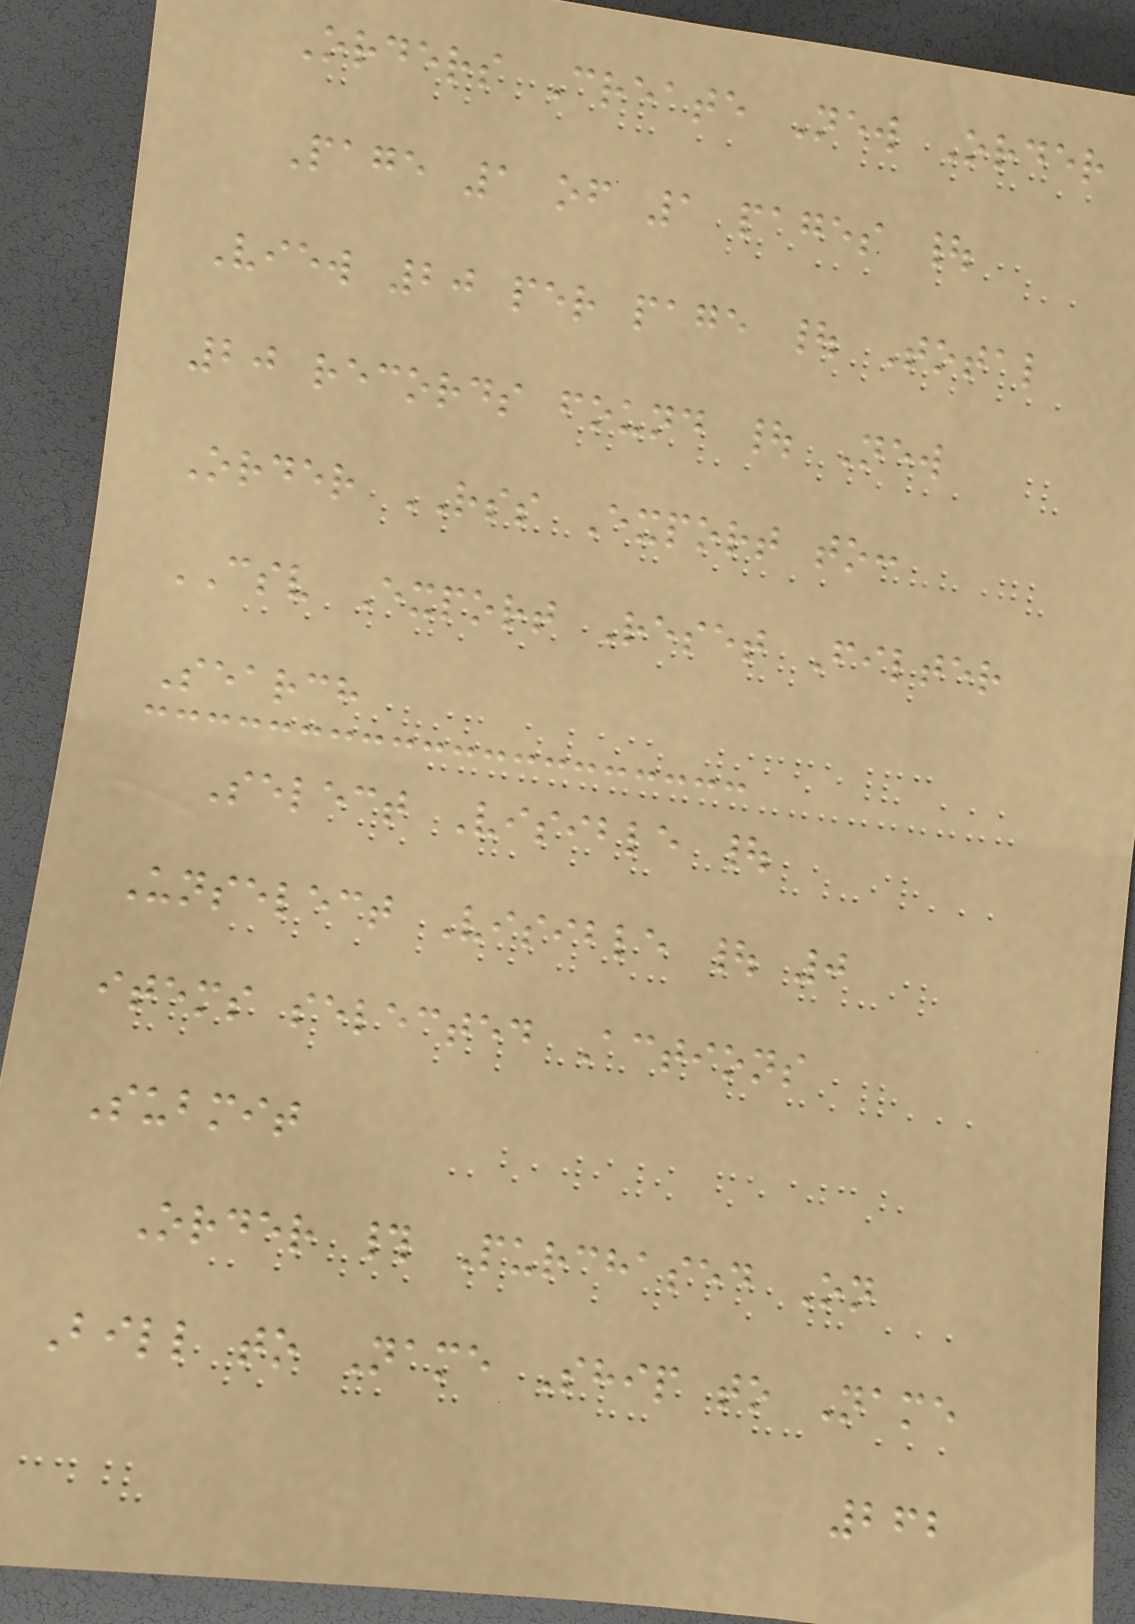Orders Create New Order
Page 1 of 1 pages |
View 20 per page | Total
20 records found | New
Order RSS Export to:
CSV Export Reset Filter
Search
Select Visible |
Unselect Visible | 0
items selected Actions
Submit
Order # Purchased On
Bill to Name Ship to Name
262
